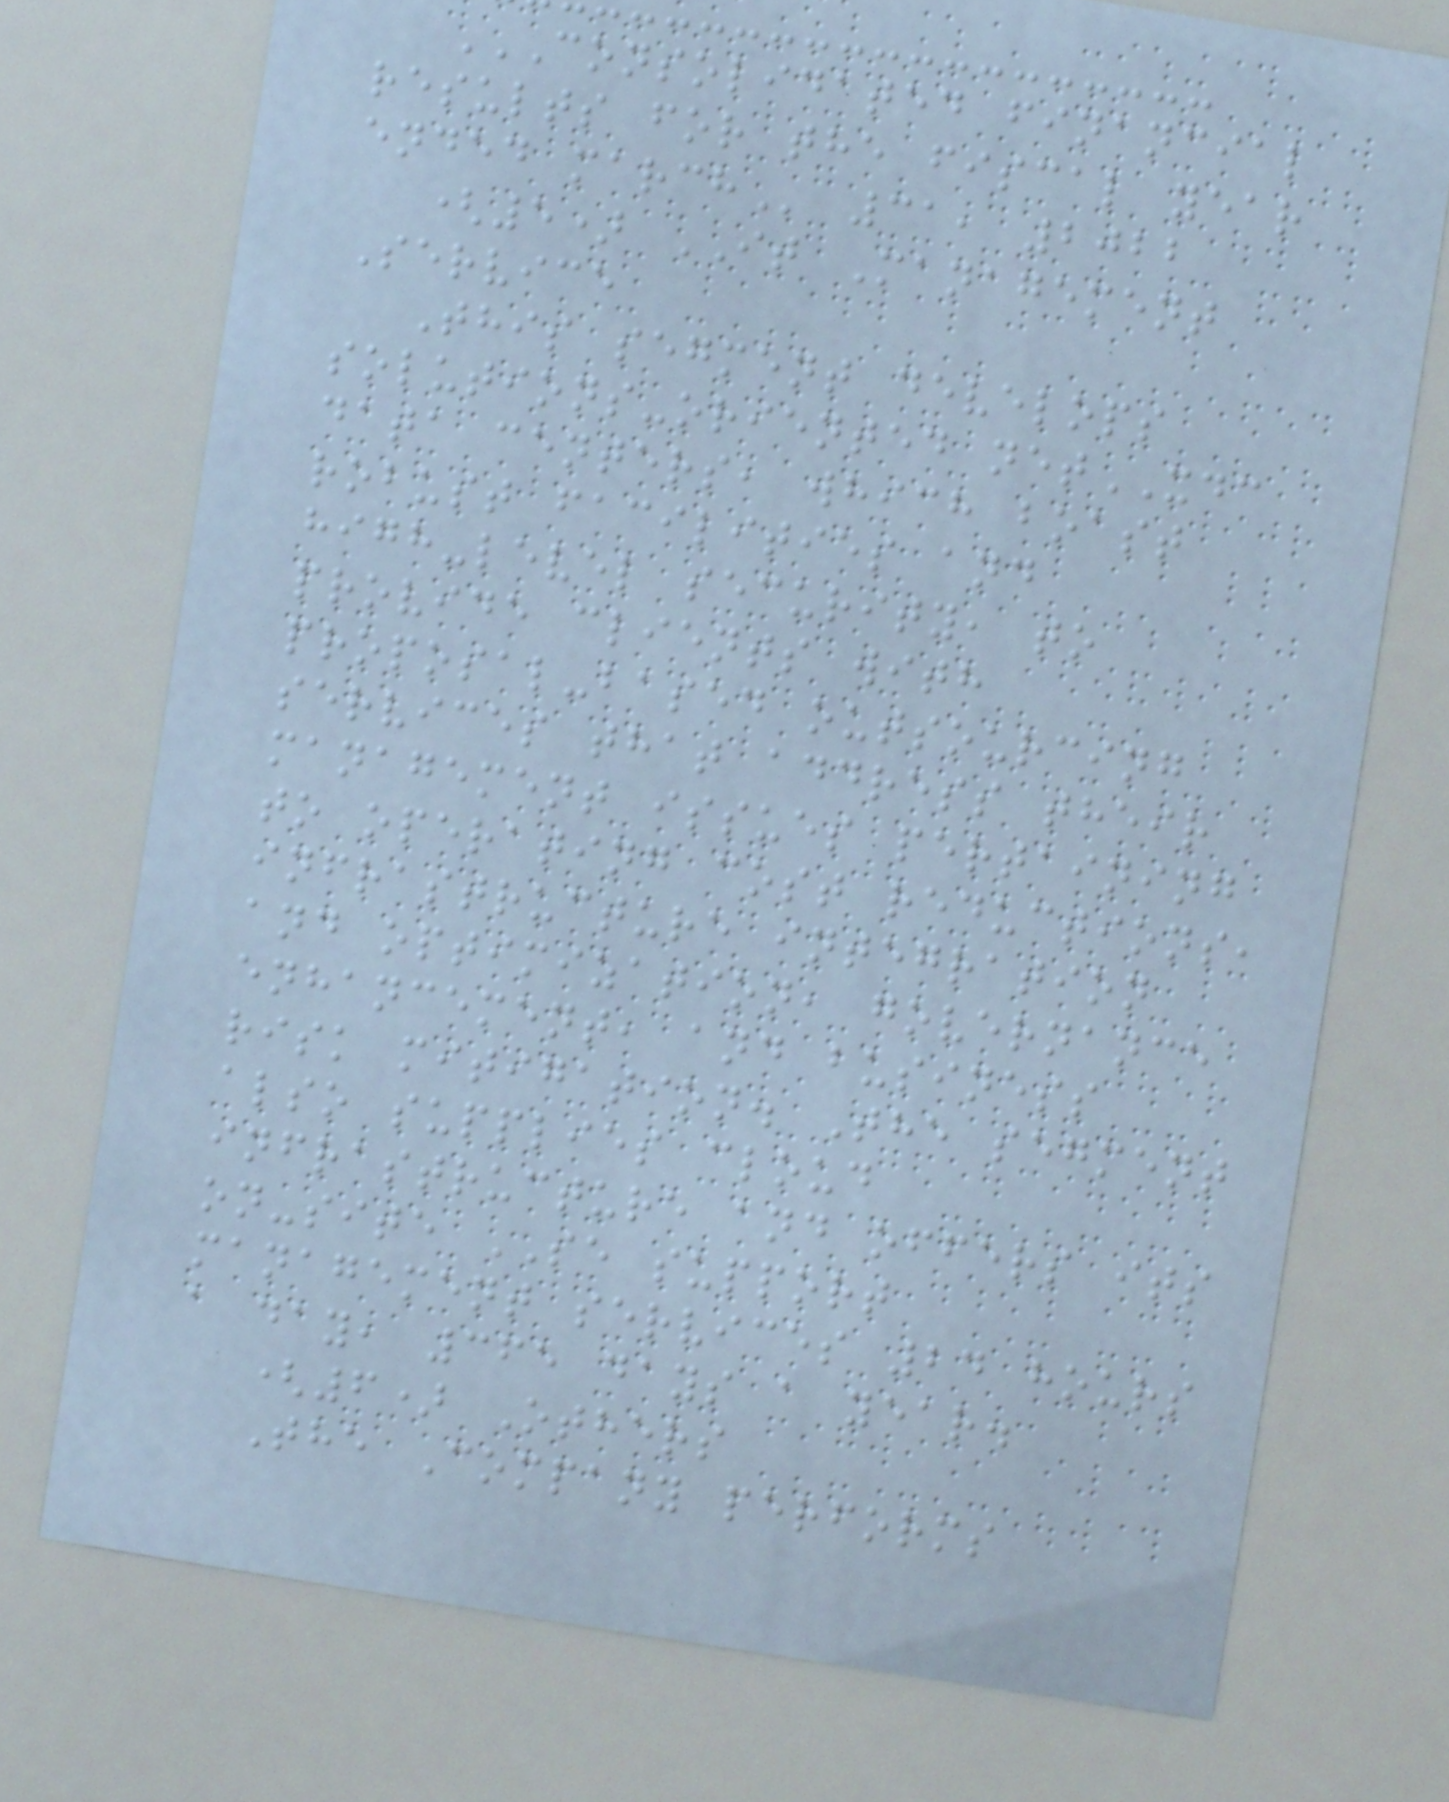CONSOLIDATED FINANCIAL
RESULTS FOR THE FISCAL YEAR
ENDED MARCH 31, 2022
(5) IT Management
Service
This segment develops
solutions-oriented netXDC
data centers, which boast
robust facilities and
high-level security, to
provide clients with
proposal-based outsourcing
services that address their
management issues pertaining
to operating cost reductions,
infrastructure integration
and optimization, governance
enhancement, and business
risk mitigation. The segment
also supplies cloud
infrastructure and offers its
on-site SE support
management services 24 hours
a day, 365 days a year.
(6) Others
The Company performs
